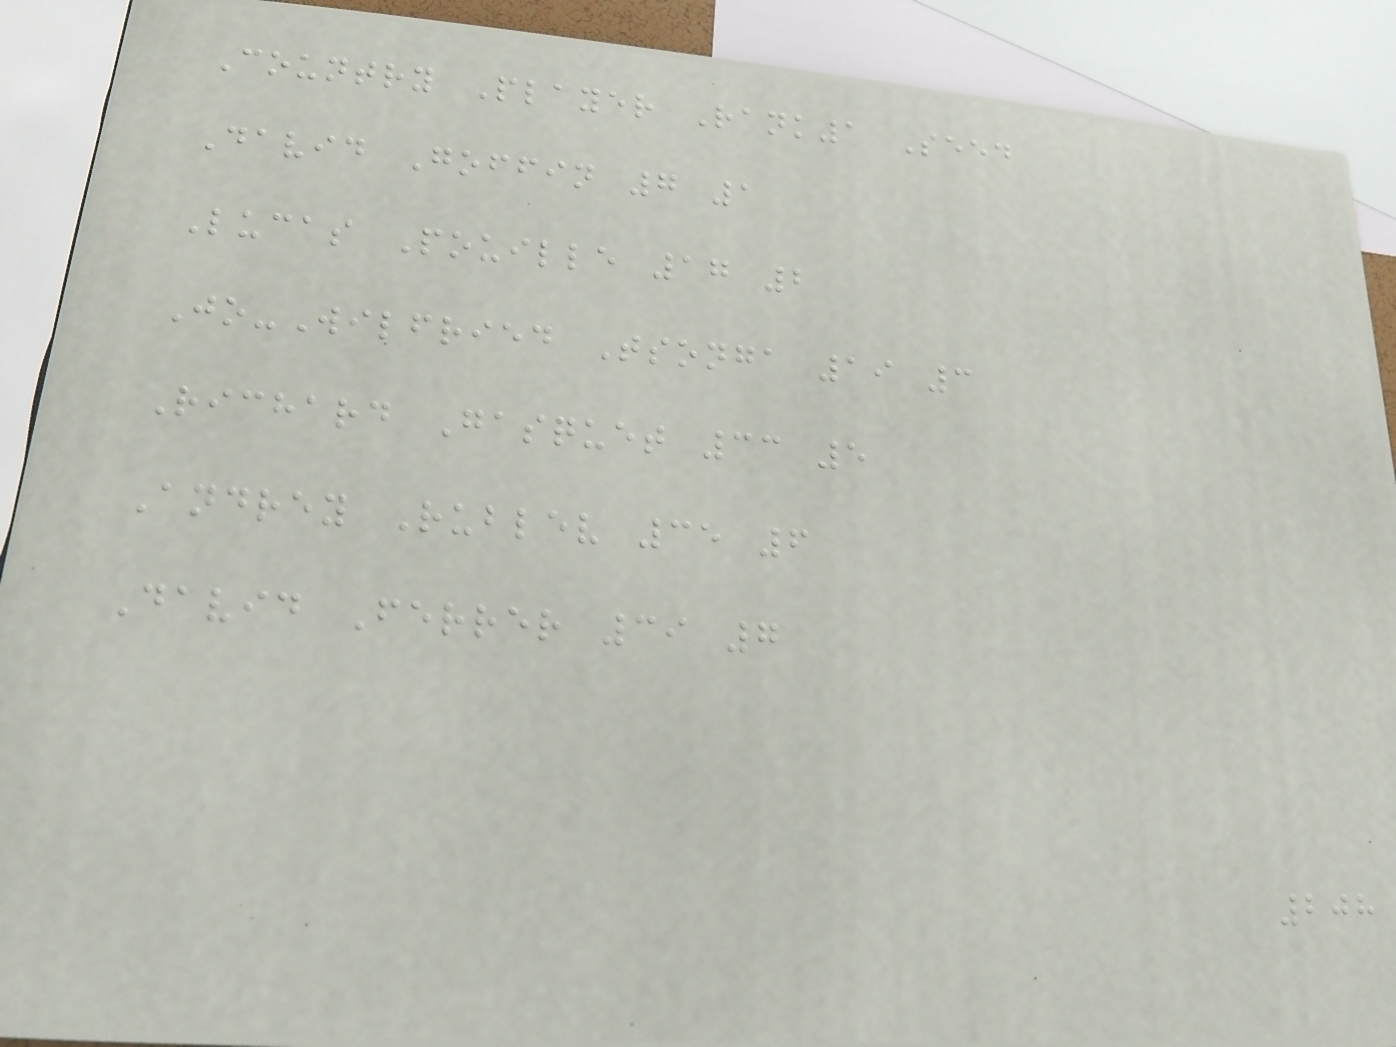Country Player Rank1 Seed
David Goffin 7 1
Lucas Pouille 17 2
Jo-Wilfried Tsonga 19 3
Richard Gasquet 33 5
Andrey Rublev 35 6
David Ferrer 39 7
208
